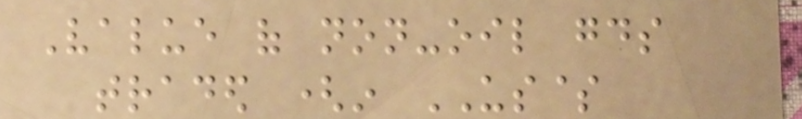Value of non-oil goods
traded (in US$
